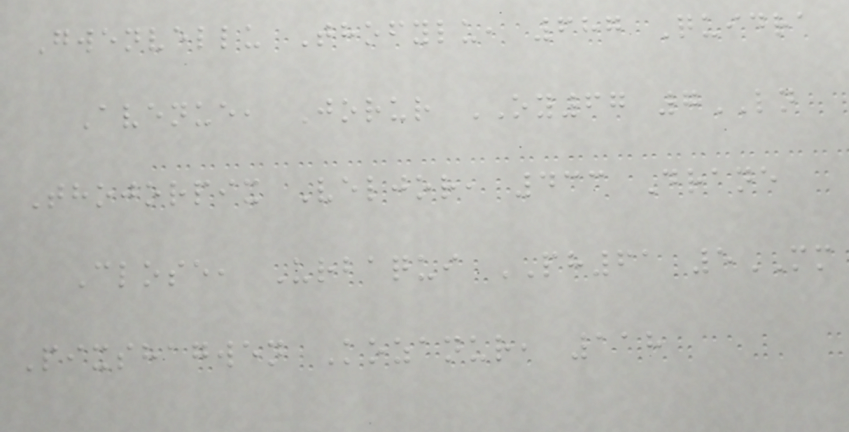Gwenvellu Thofylu, 687 Quidra
Avenue, Jorur OY67 7LN
Thojorpix Veljor, 433 Drane
Close, Urbaqui PH61 5MM
Pixshagwen Kozanur, 118
